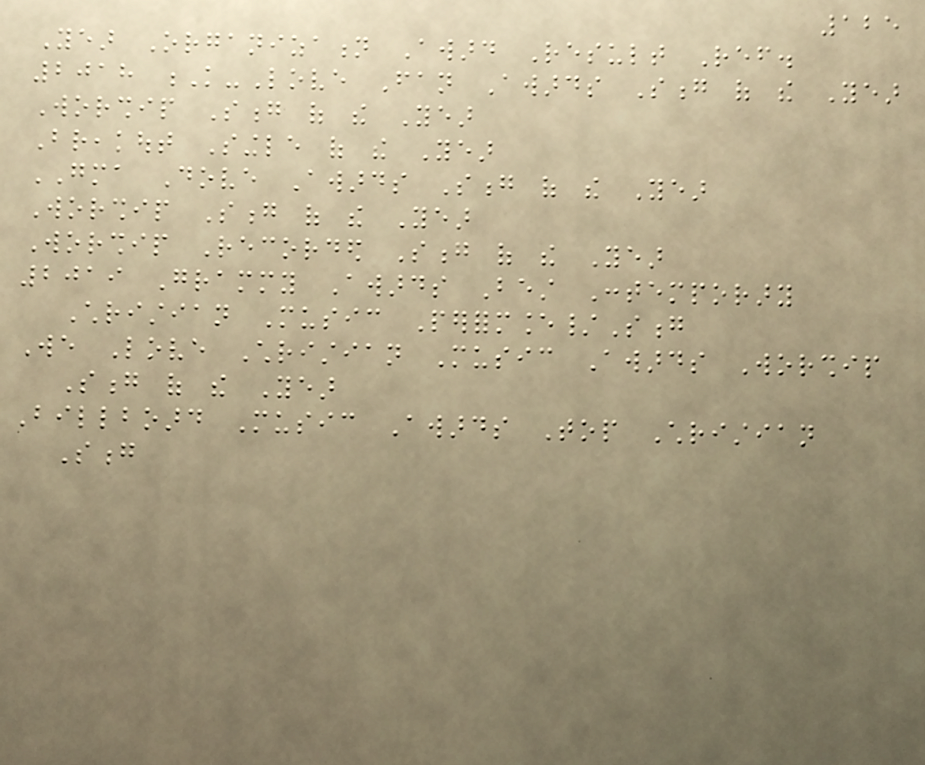125
Year Organization Award Result Ref.
2018 K-Love Fan Awards Song of the Year
Worship Song of the Year
Breakout Single of the Year
GMA Dove Awards Song of the Year
Worship Song of the Year
Worship Recorded Song of the Year
2019 Grammy Awards Best Contemporary
Christian Music Performance/Song
We Love Christian Music Awards Worship
Song of the Year
Billboard Music Awards Top Christian
Song
